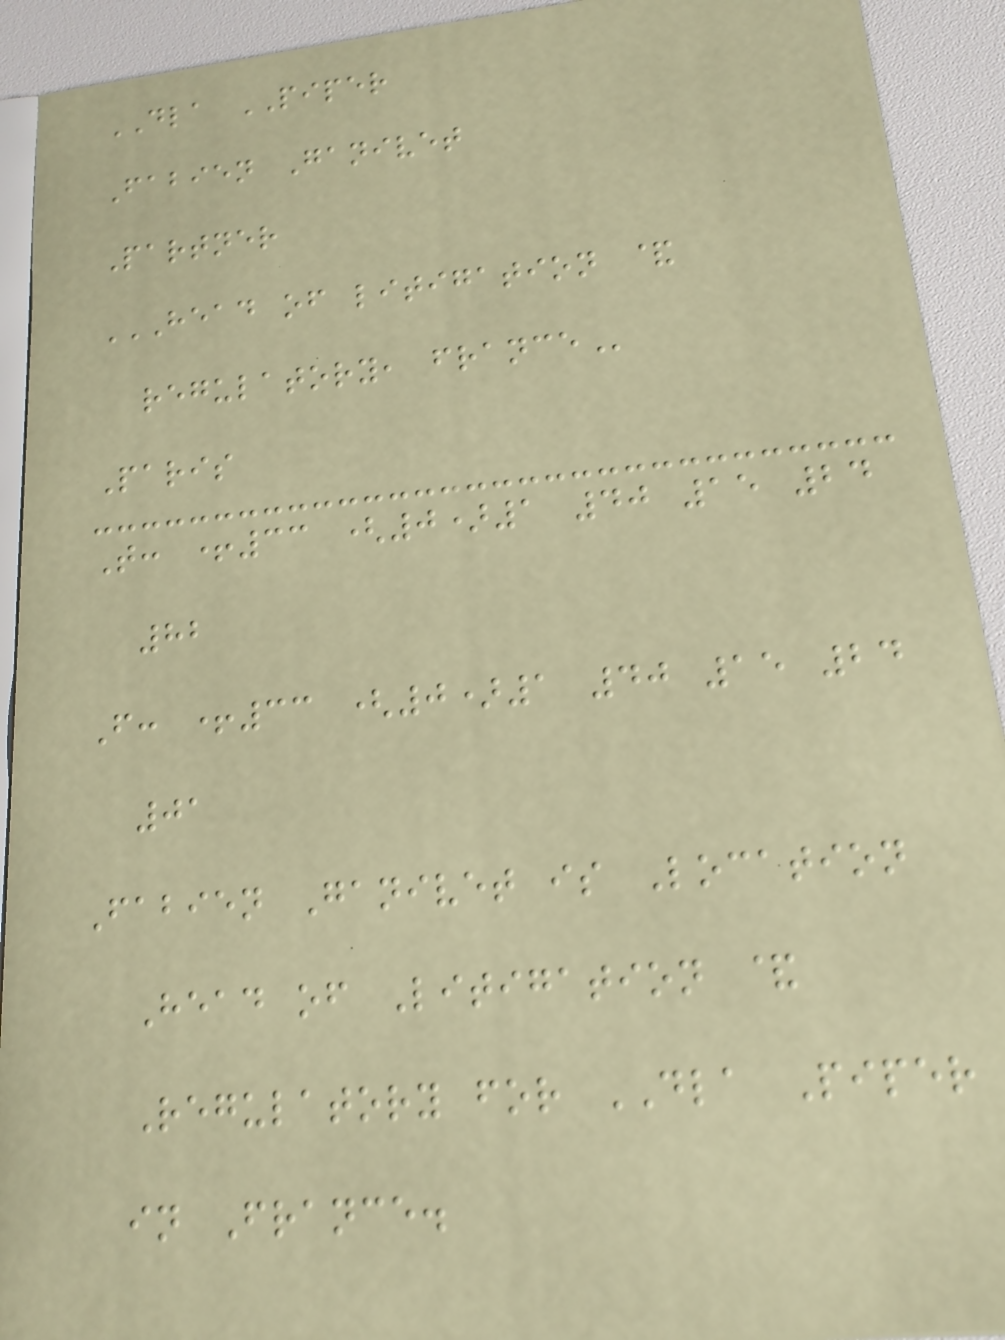DLA PIPER
Fabien Ganivet
Partner
HEAD OF LITIGATION &
REGULATORY, FRANCE
Paris
T: +33 (0)1 40 15 24
82
F: +33 (0)1 40 15 24
01
Fabien Ganivet is Location
Head of Litigation &
Regulatory for DLA Piper
in France.
